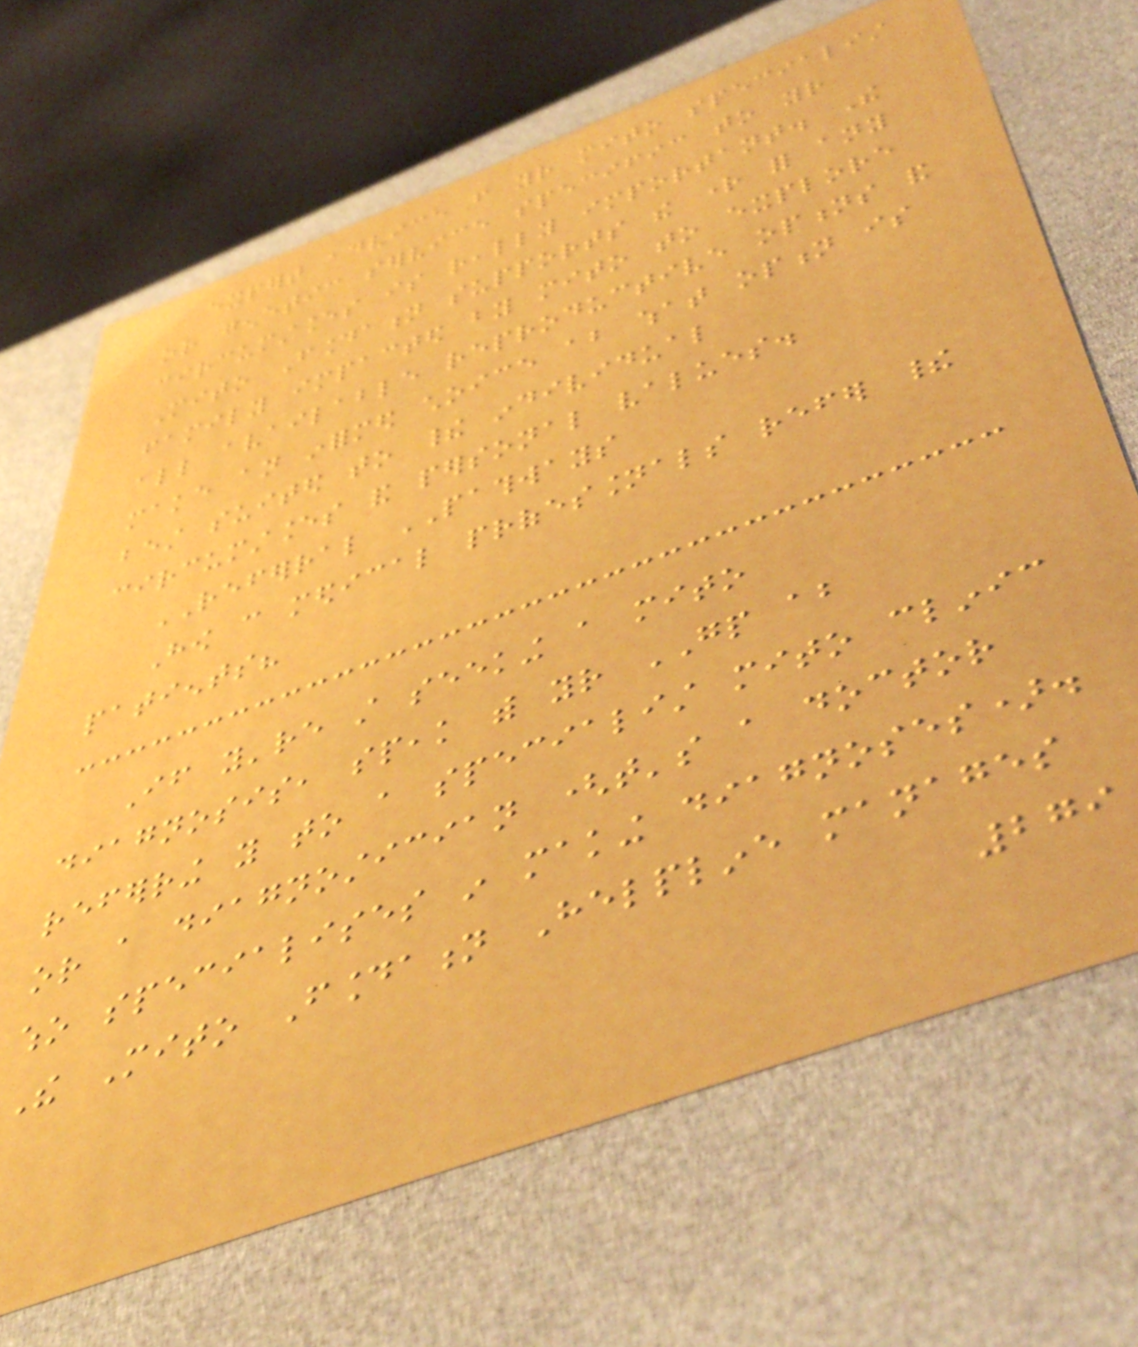expert advice from your mito specialist
or genetic service specific to your
circumstances is really important. The
Mito Foundation supports the right for any
family impacted by mito to explore
all available reproductive options and
make an informed choice about what option is
best suited to their individual
circumstances and personal values.
REFERRAL PATHWAYS
How can medical professionals refer their
patients?
If you're still seeking a mito
diagnosis, speak with your GP about
referring you to a specialist mito clinic
or a diagnostician (that's a doctor
who specialises in making diagnoses).
The Mito Foundation Helpline manages
279
